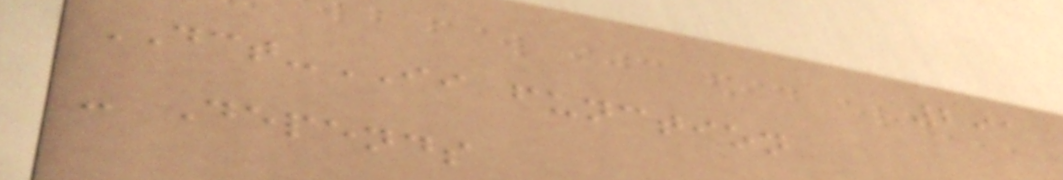291
DCT-II function
- Depends
